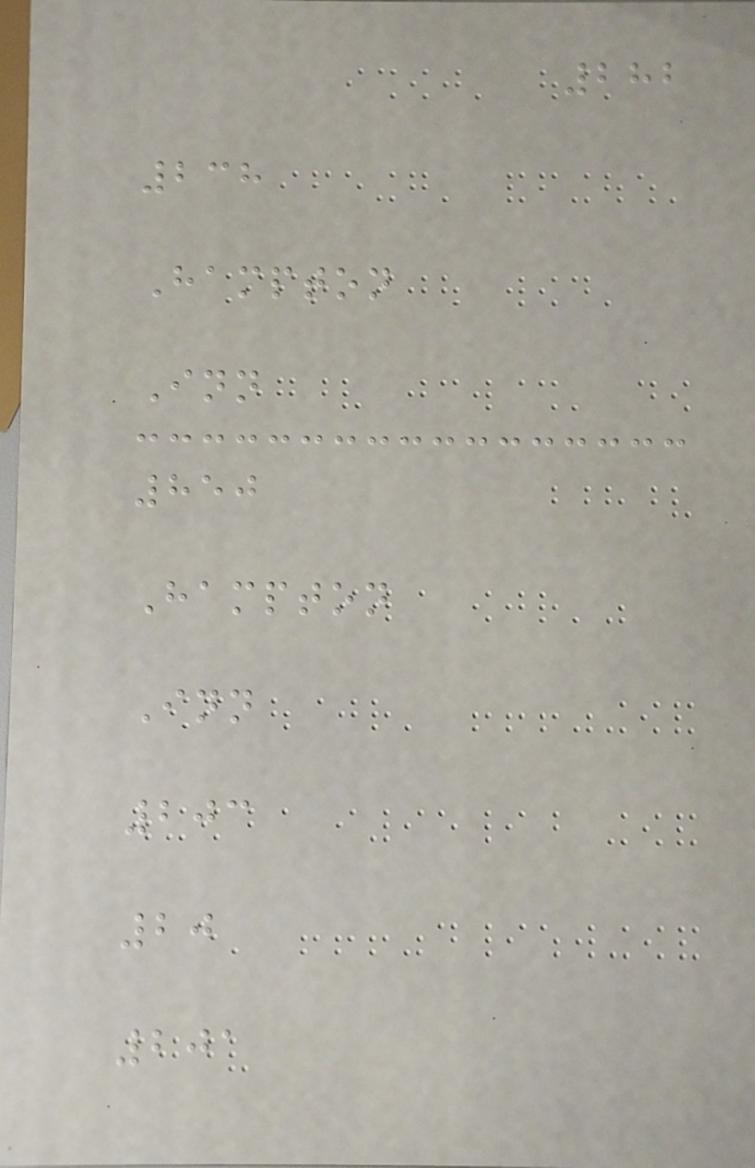282
238
Hampton
Inn
850
Hampton
Inn
203
20
201
